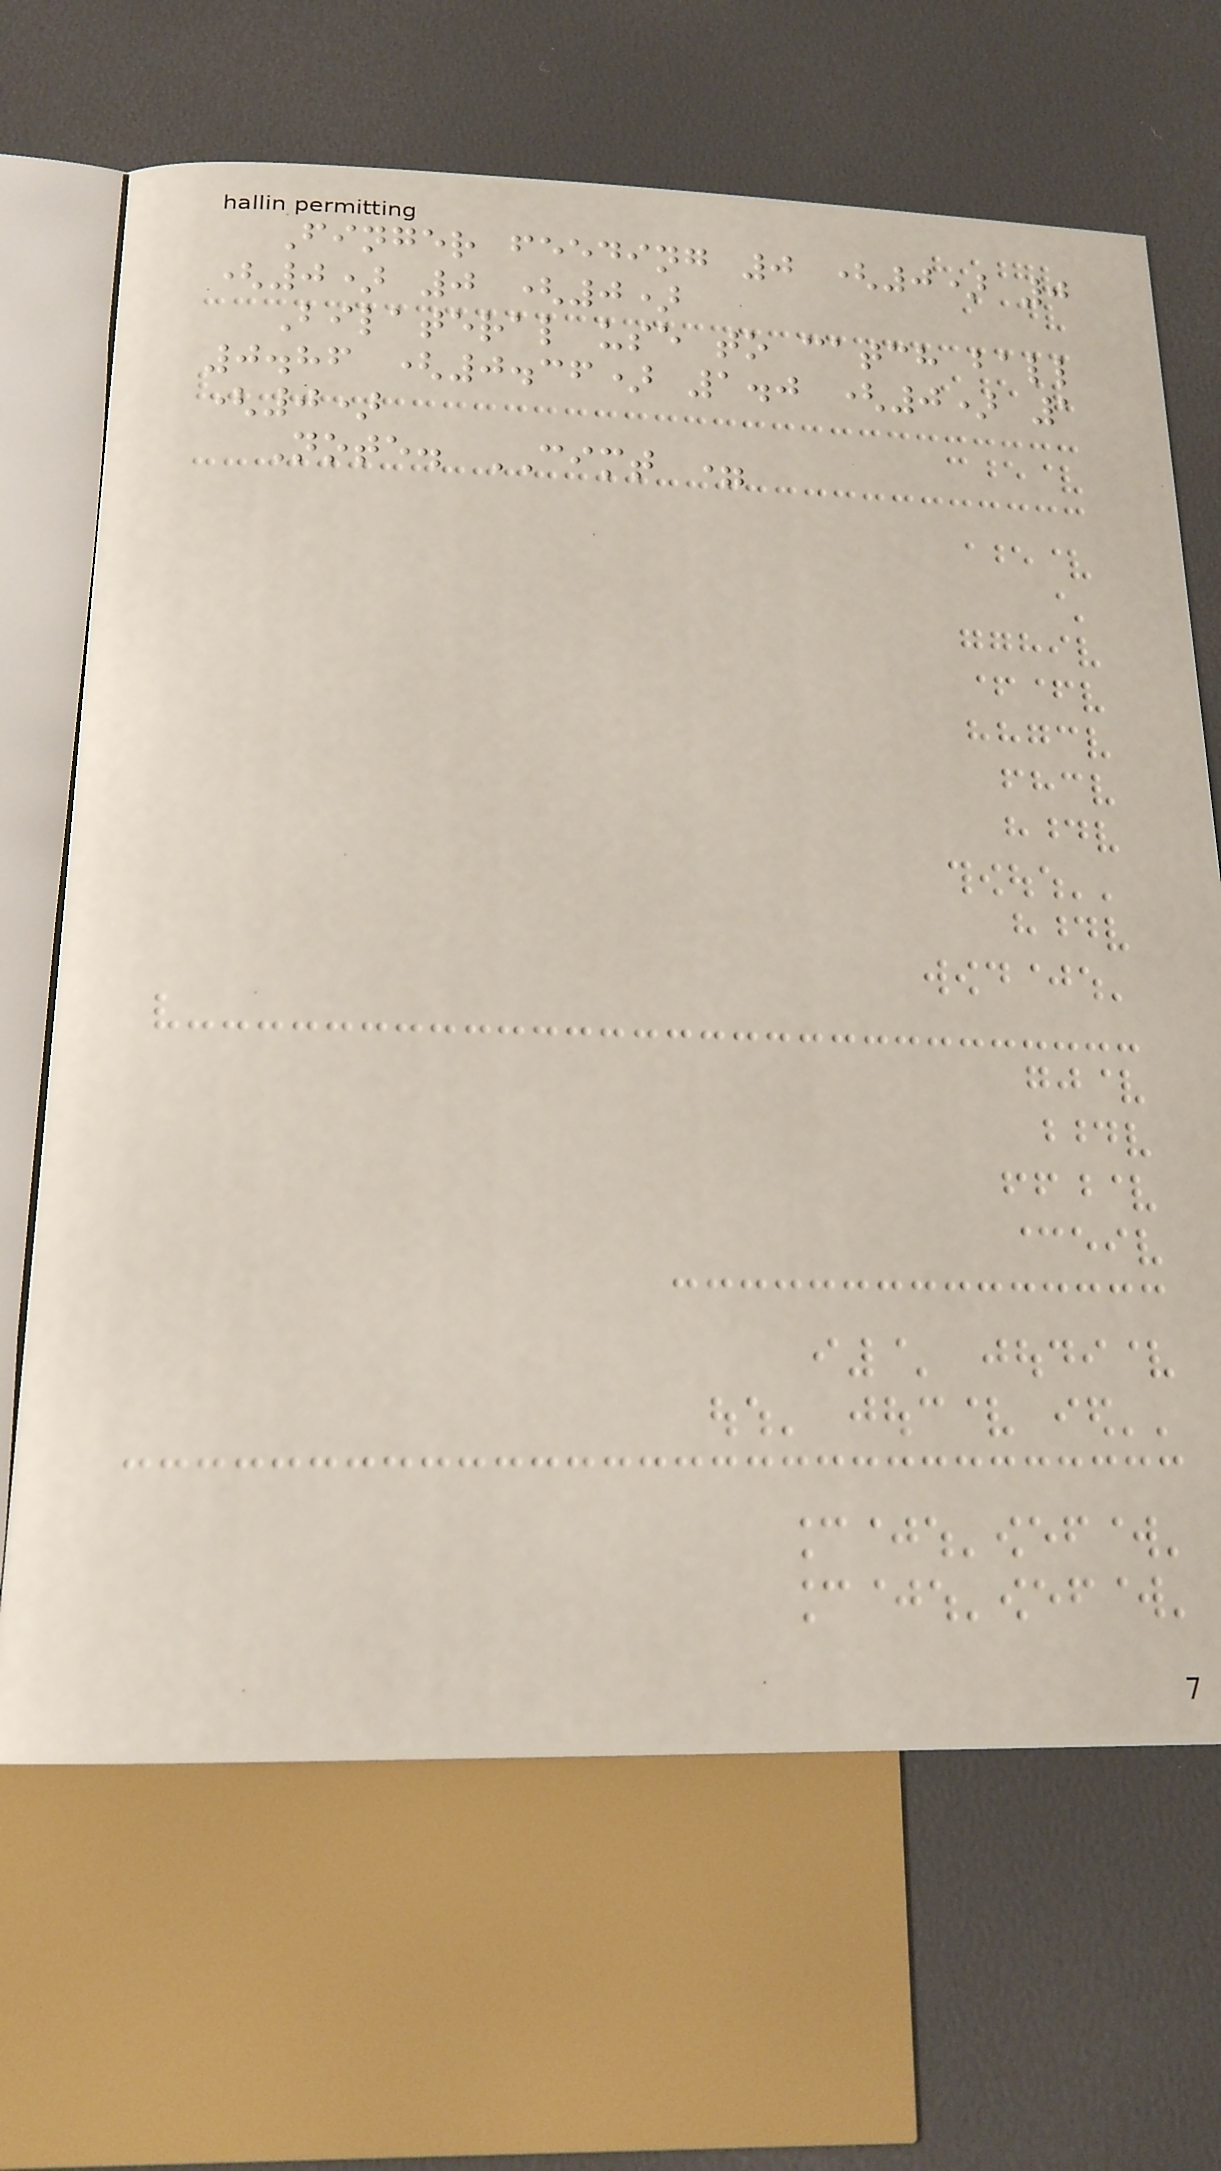Finger feeding 0 (0) 0
(0) 0 (0)
Bilateral use to catch ball
0.86 (0.36) 1.0 (0) 1
(0)
Note. CIMT =
